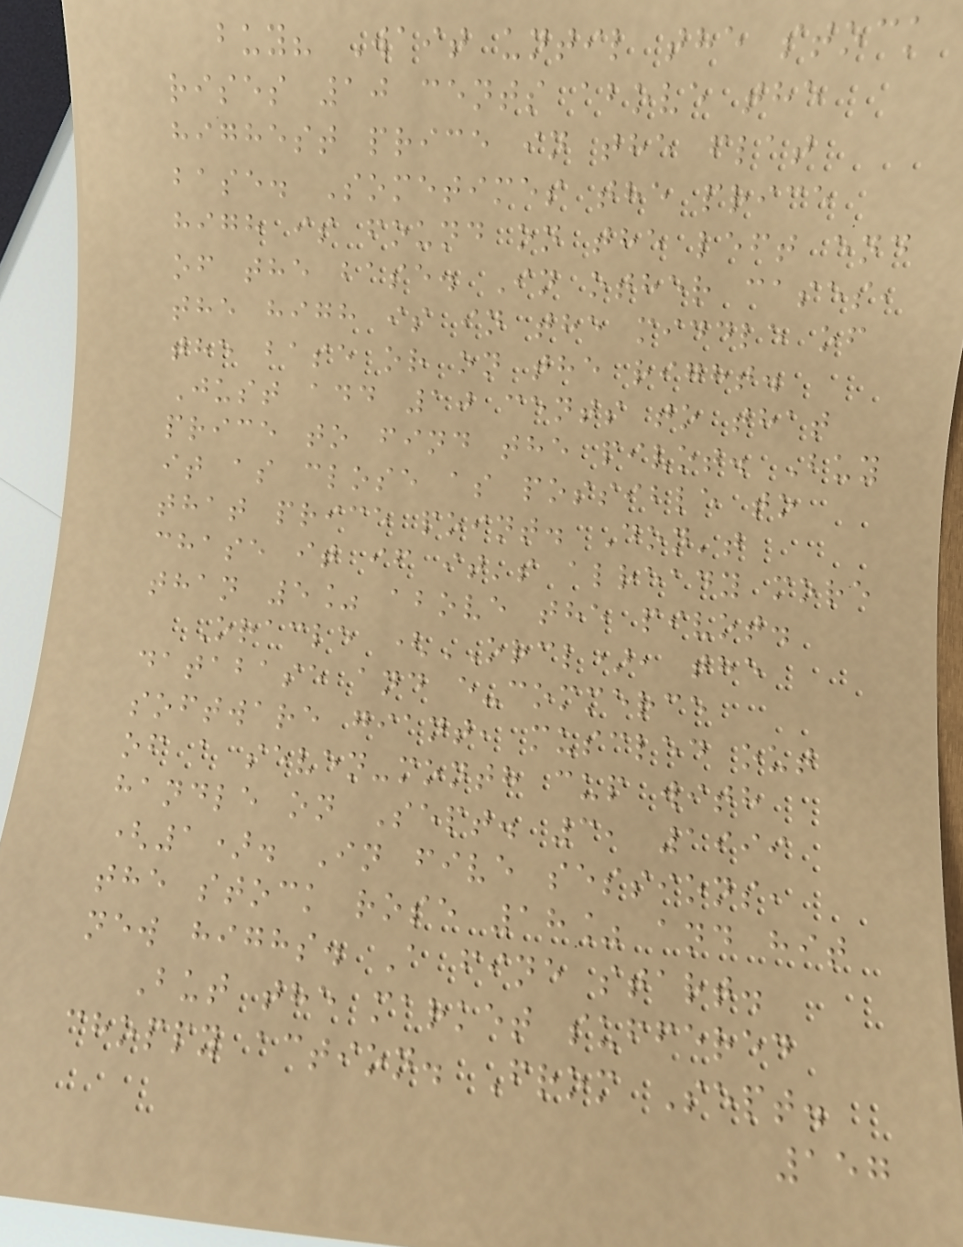buy? Wait until the stock
rises 10 cents above the
highest price in the flat
base. Sometimes the price
high is found on the left end
of the base. In other cases,
the high is in the middle of
the base or on the right.
Just add 10 cents to that
price to find the pivot. Buy
it as close as possible to
that price point. Don't
chase it if it's already more
than 5% above the pivot.
Oracle (ORCL), the
database and e-commerce
software giant, muscled out
of a seven-month cup with
handle on Sept. 3, 1999
(1). In five sessions,
the stock rose 18% and hit
new highs. A fine start.
But the market suffered
choppy action. From Sept.
157
